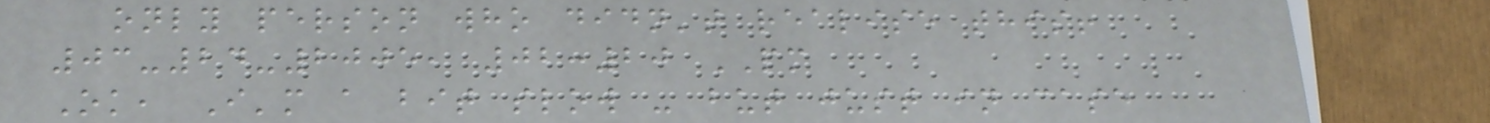only person who didn't realise this!
03-24-2005, 02:20 PM
Ok, I'm a bit slow - but just in case
